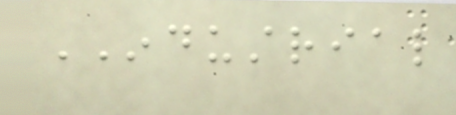INDUSTRIAL
